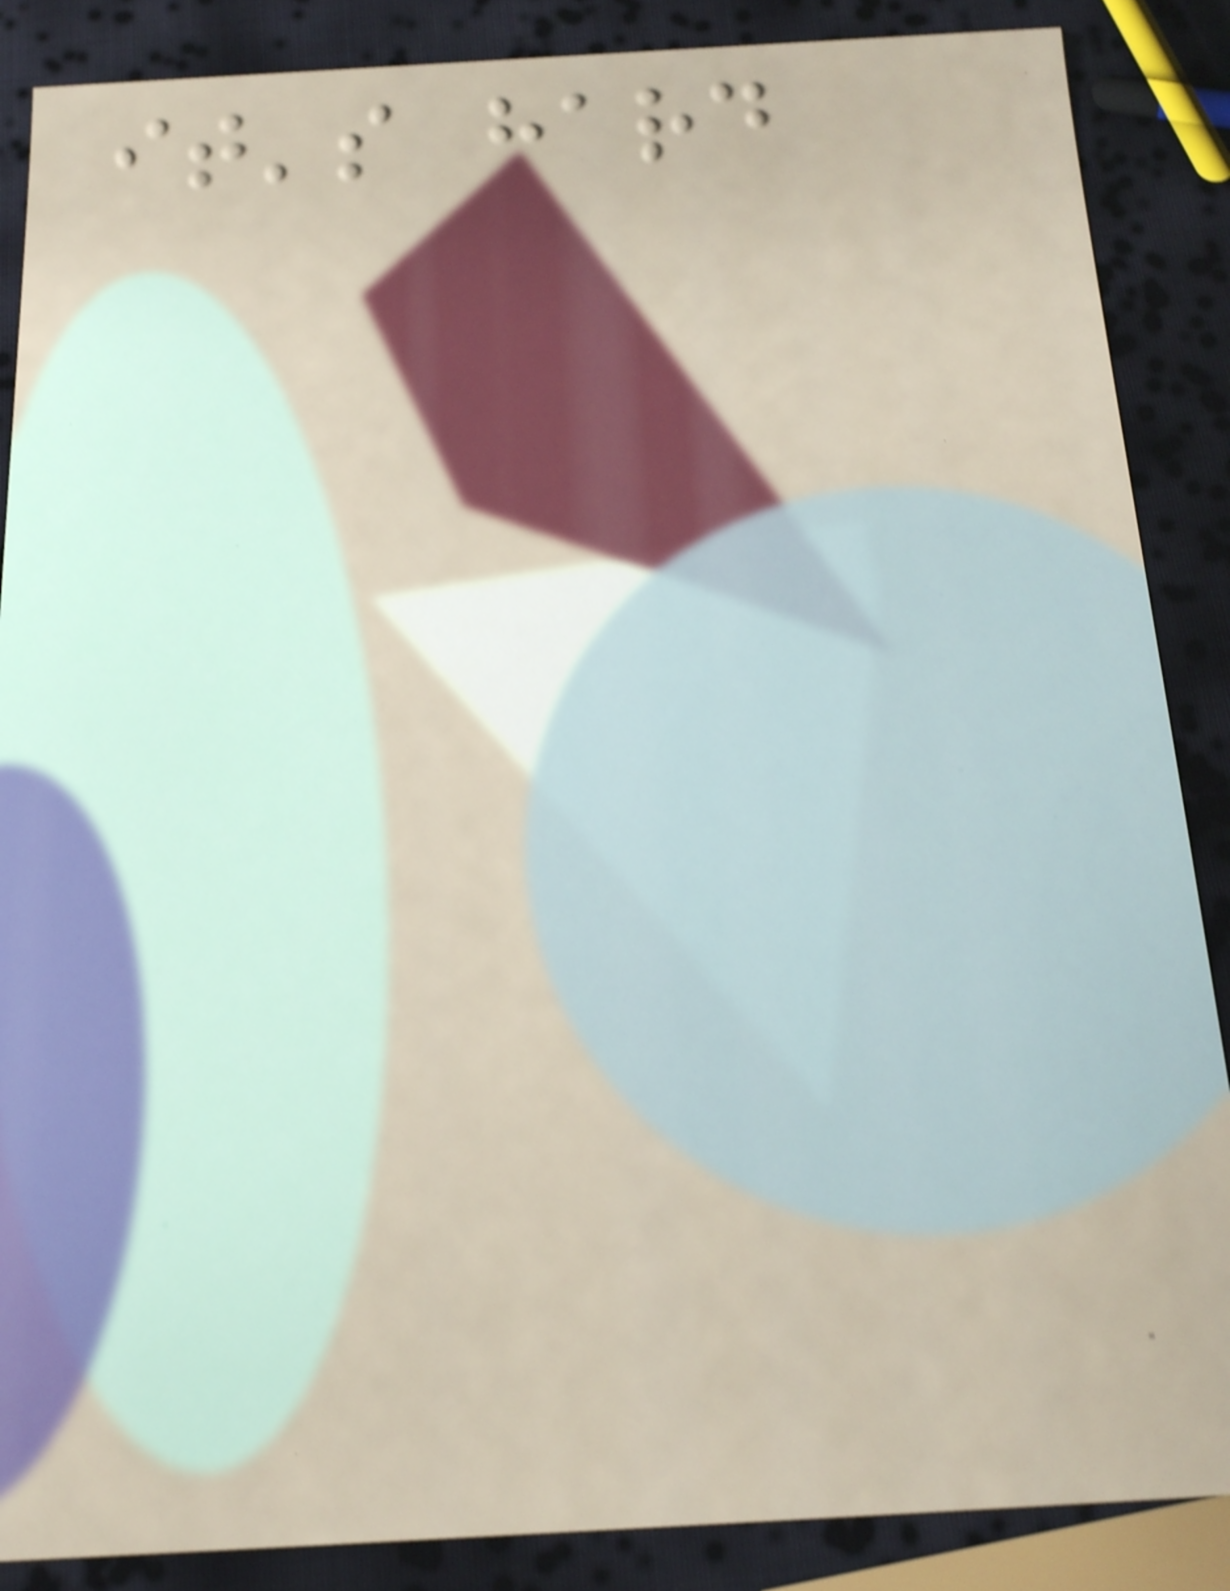it's hard
